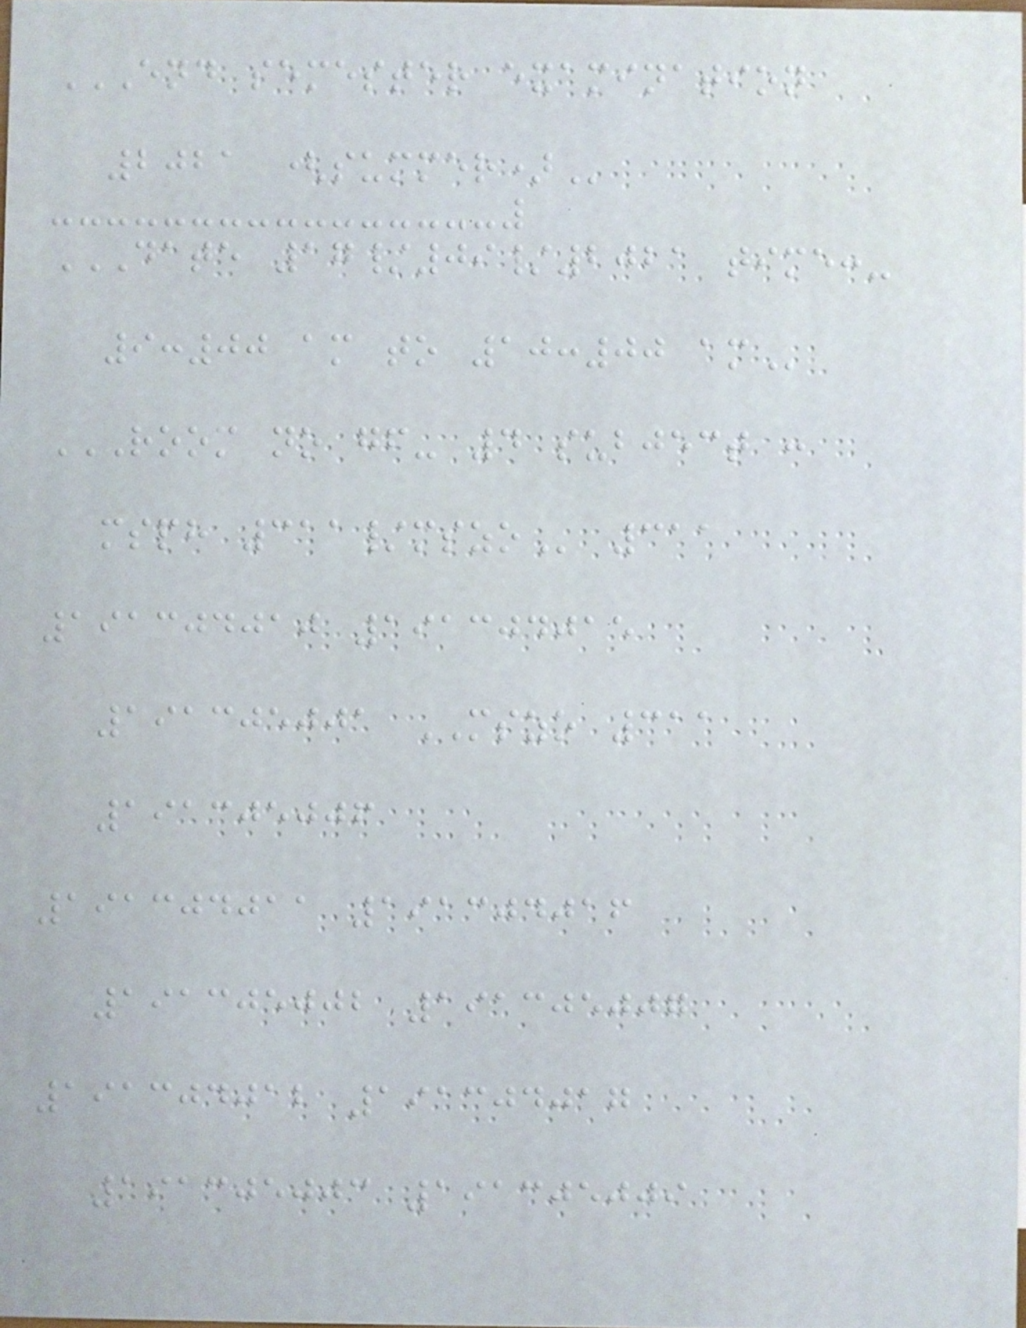END SEMESTER EXAMINATION
2021 (SUMMER)
DATE 17/09/2021 TIME:-
9:00 AM TO 10:00 AM
ROOM NO GF- 4 SUBJECT :
MSPH 311/MSZO 311
191304010 191304015
191305001 MSZO 311
191305006
191304011 191304016
191305002 191305007
191304012 191304017
191305003 191305009
